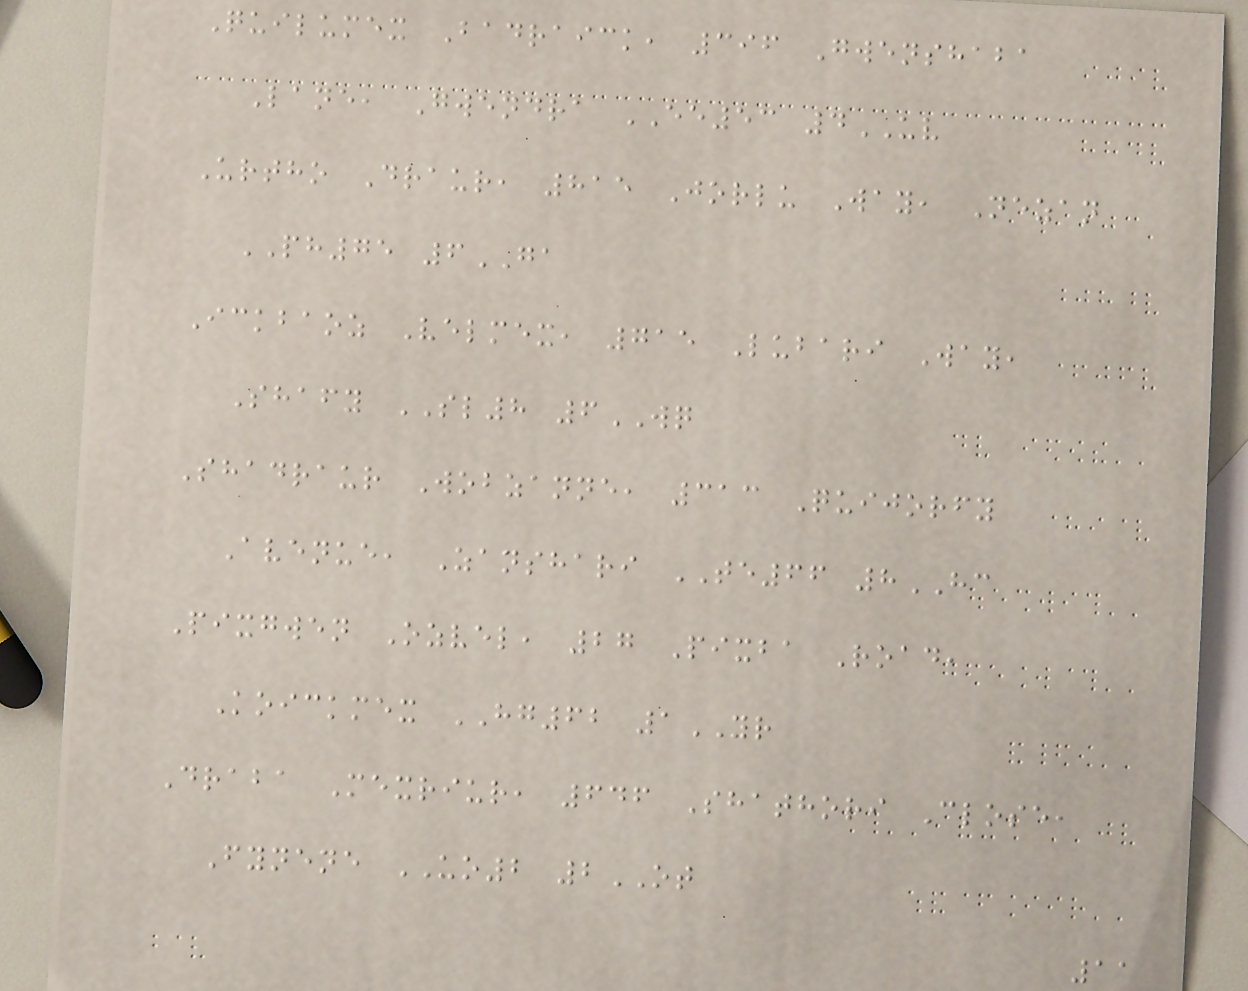Quilumex Badraick, 396 Gwenshaba
Lane, Gwendra EE53 4UV
Urtho Draur, 815 Jorlu Way, Nezan
PH75 6GA
Ickbaoz Velmex, 715 Lubari Way,
Shafy SL8 6WQ
Shadraur Wobzanne, 313 Quijorfy
Avenue, Zanshari TE66 8HC
Pixgwen Ozvel, 27 Pixba Road,
Koickmex HG62 1YR
Draba Mexriur, 646 Shathori Close,
Fynene UO2 2OT
11
